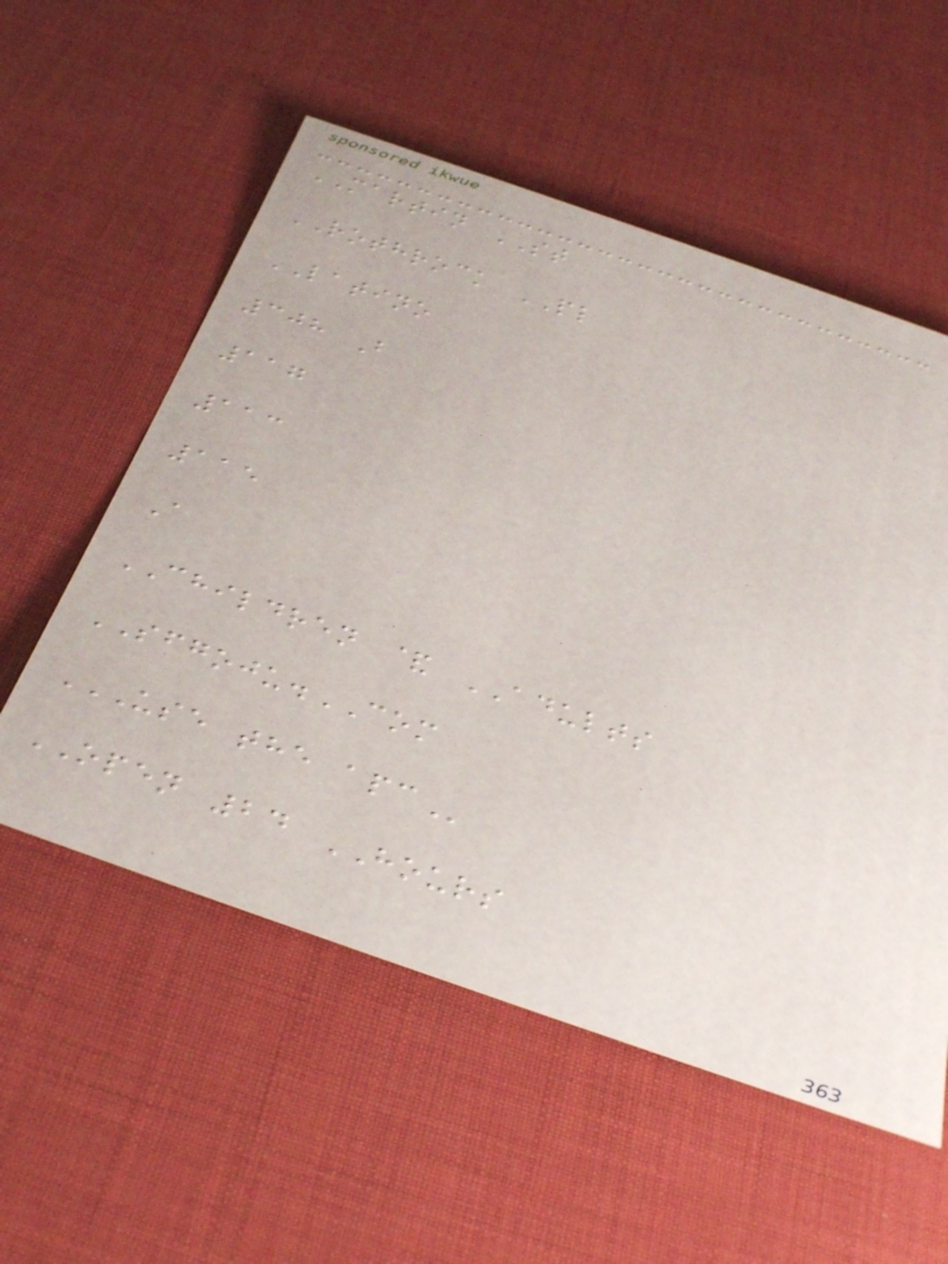MARTIN ST
ROTHROCK PL
LATINO
308 B
117
113
115
A
CHILDREN & ADULTS
SFGOJU.COM
USE THE APC
OPEN 24 HOURS
